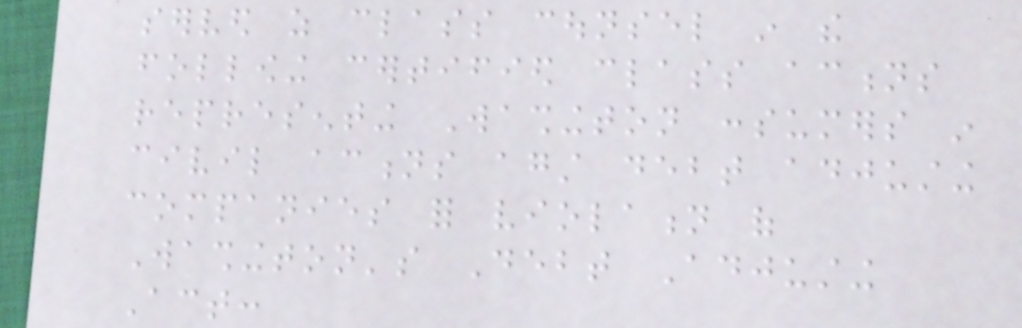served as class counsel in the
following certified class actions
representing Washington consumers in
civil actions against debt adjusting
companies for violation of
Washington's Debt Adjusting
Act:
